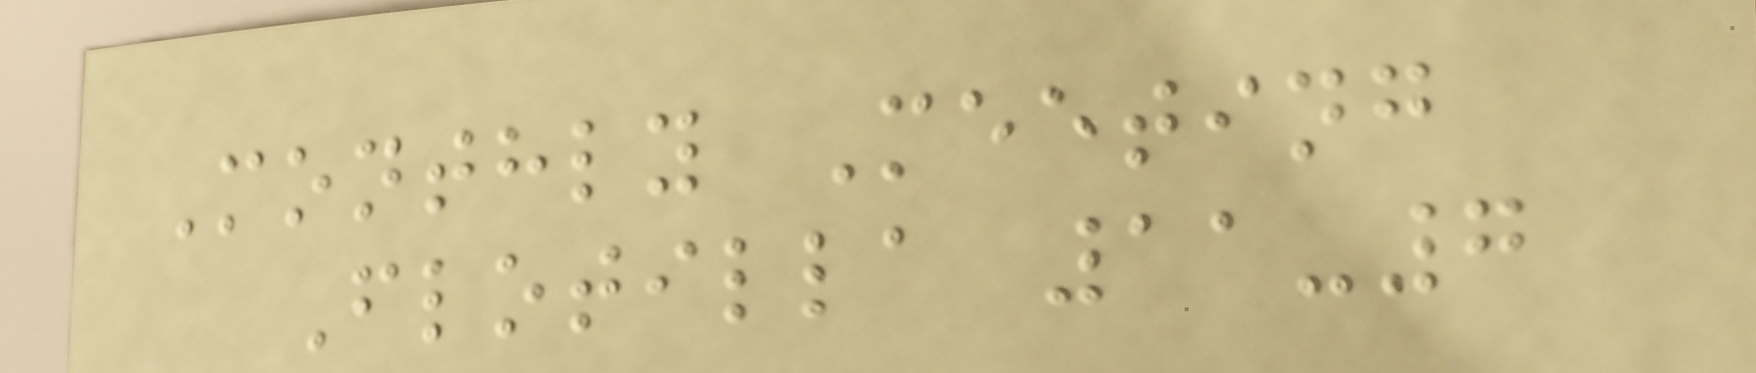Monthly Meeting
Flotilla 11-7
